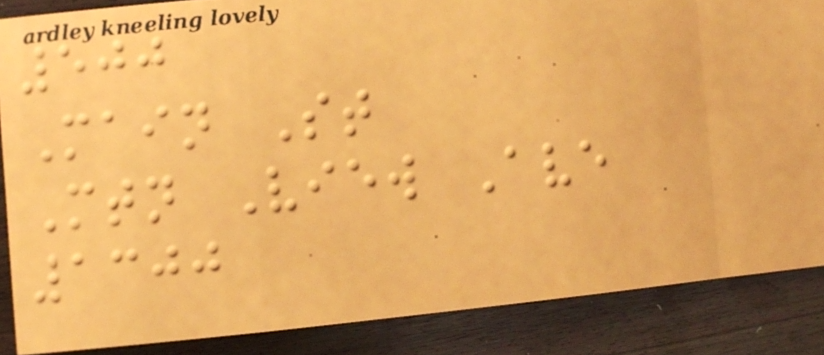500
Main St
Mtn View Ave
1300
